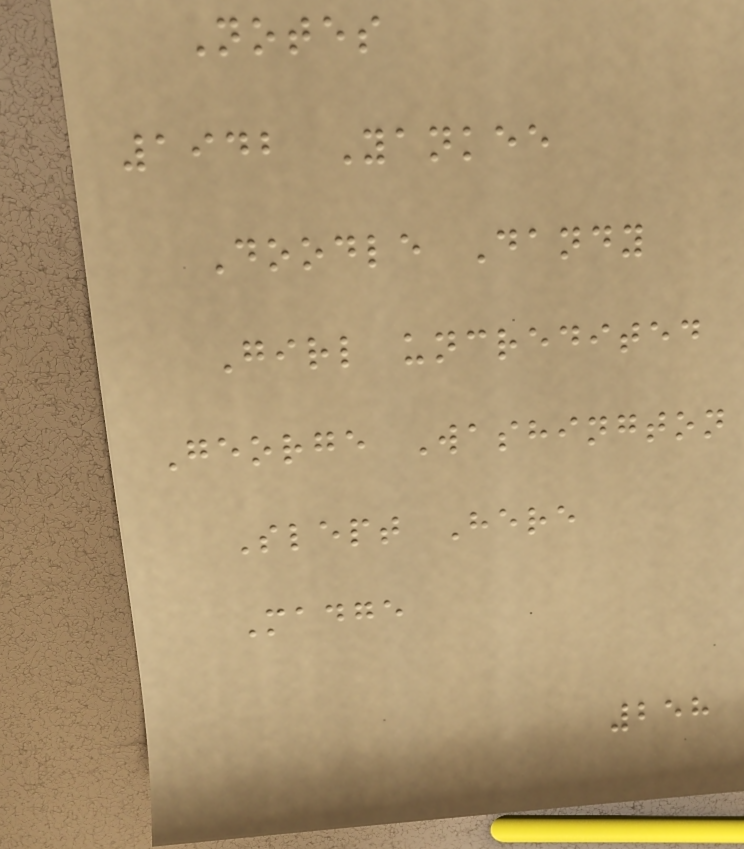Notes
1942 Yankee
Doodle Dandy
Girl uncredited
George Washington
Slept Here
Madge
258
